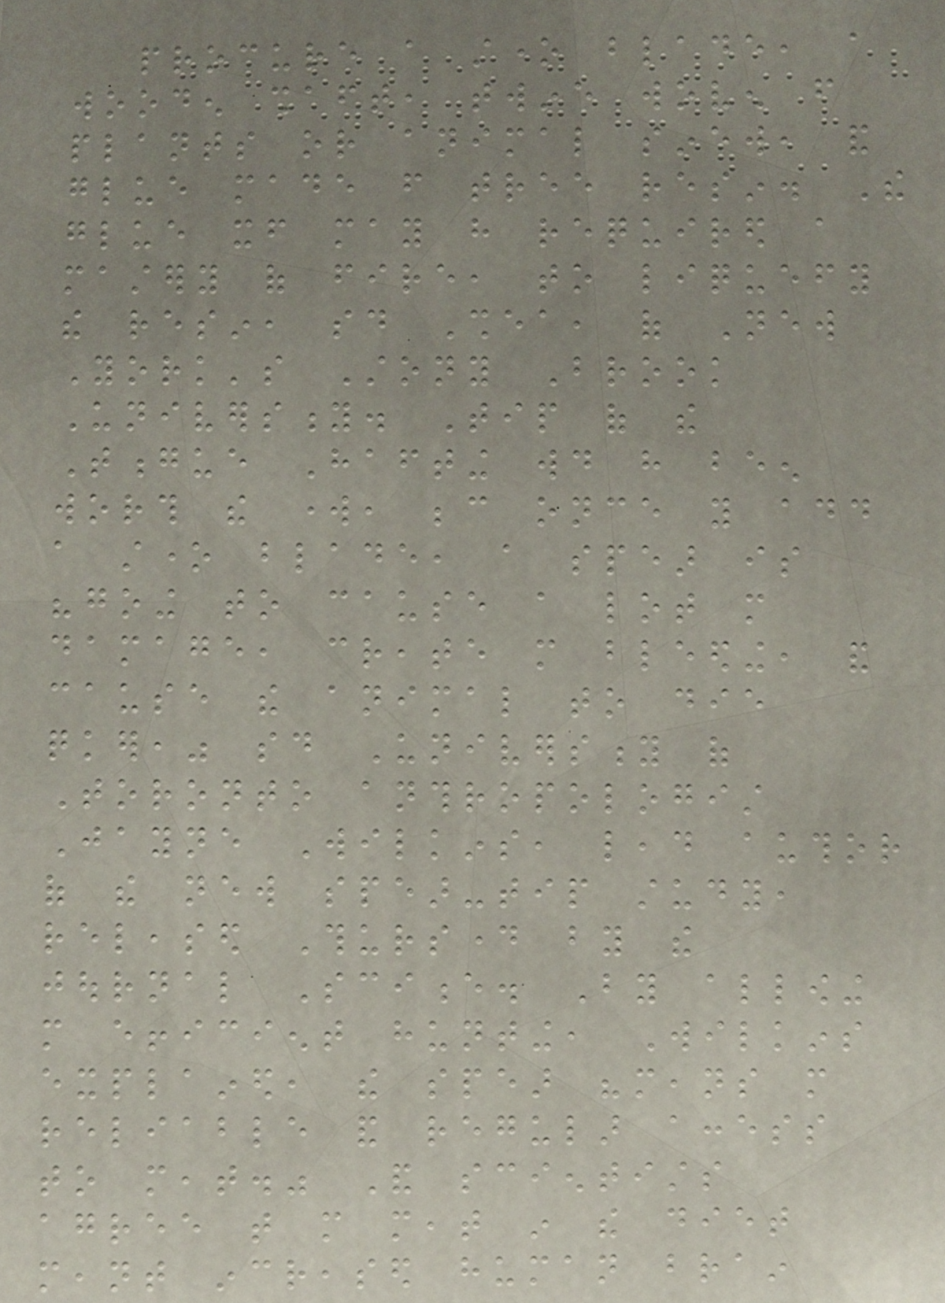procure a stone blade, a
wooden shaft, twine woven from
plants or animal sinew, and
glue made from tree resin. The
glue itself may have required a
mastery of fire, to liquefy
the resin, said Shea, of New
York's Stony Brook
University. Tip of the
Tongue Hafting would have been
worth the work, because once you add
a stone blade, a spear is
"going to cause a lot more
damage, create more bleeding, and
cause the animal to die
quicker," said University of
Toronto anthropologist
Jayne Wilkins, lead author
of the new spear-tip study,
released Thursday by the
journal Science. By allowing
more efficient hunting, Wilkins
explained, the spear "means more
reliable and regular access
to meat." And scientists
agree that more meat in the diet
meant increased human brain
